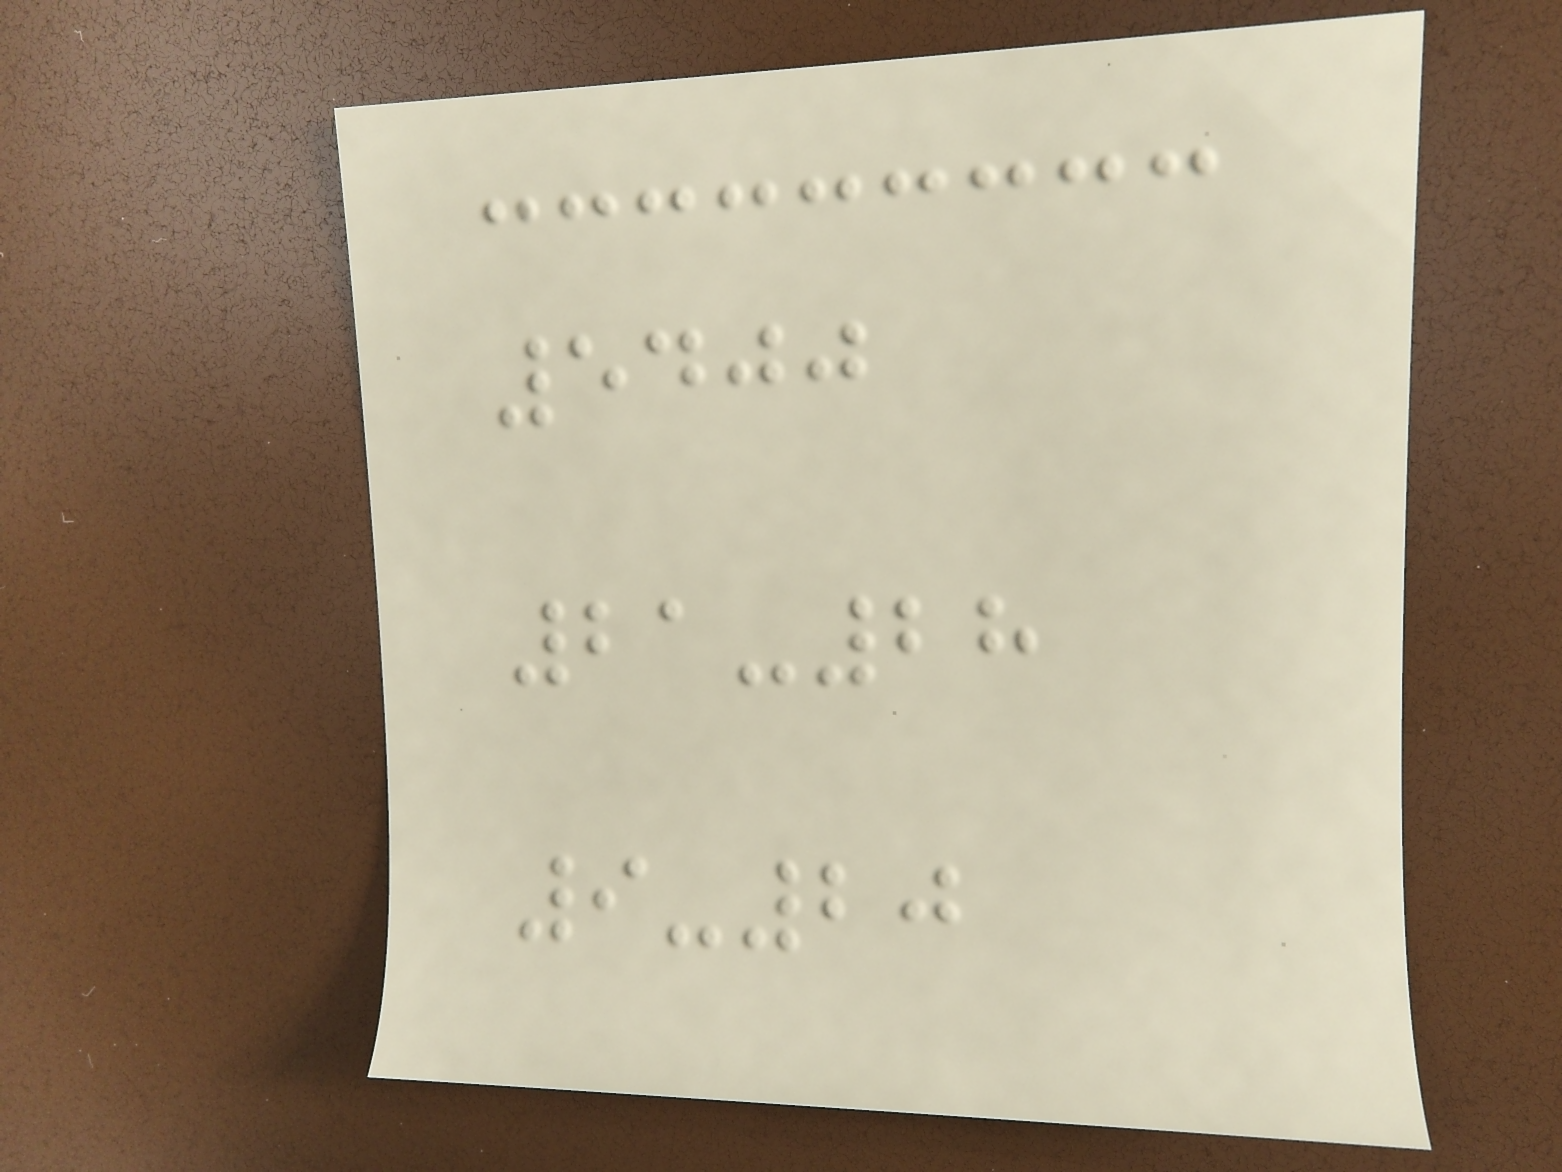5400
21-28
9-20
